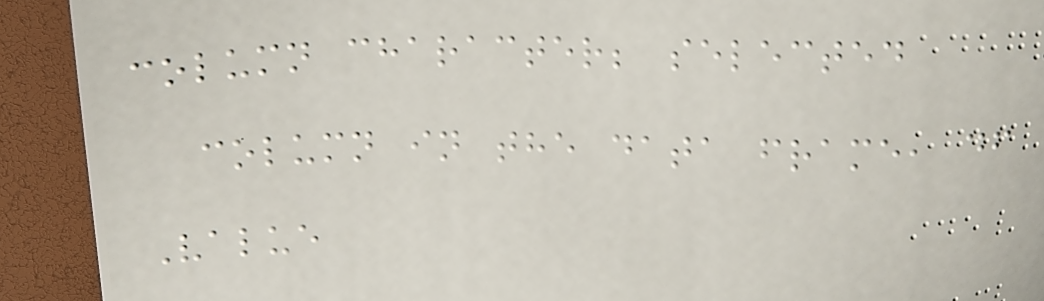column character; selected
column in the data frame, df
Value
